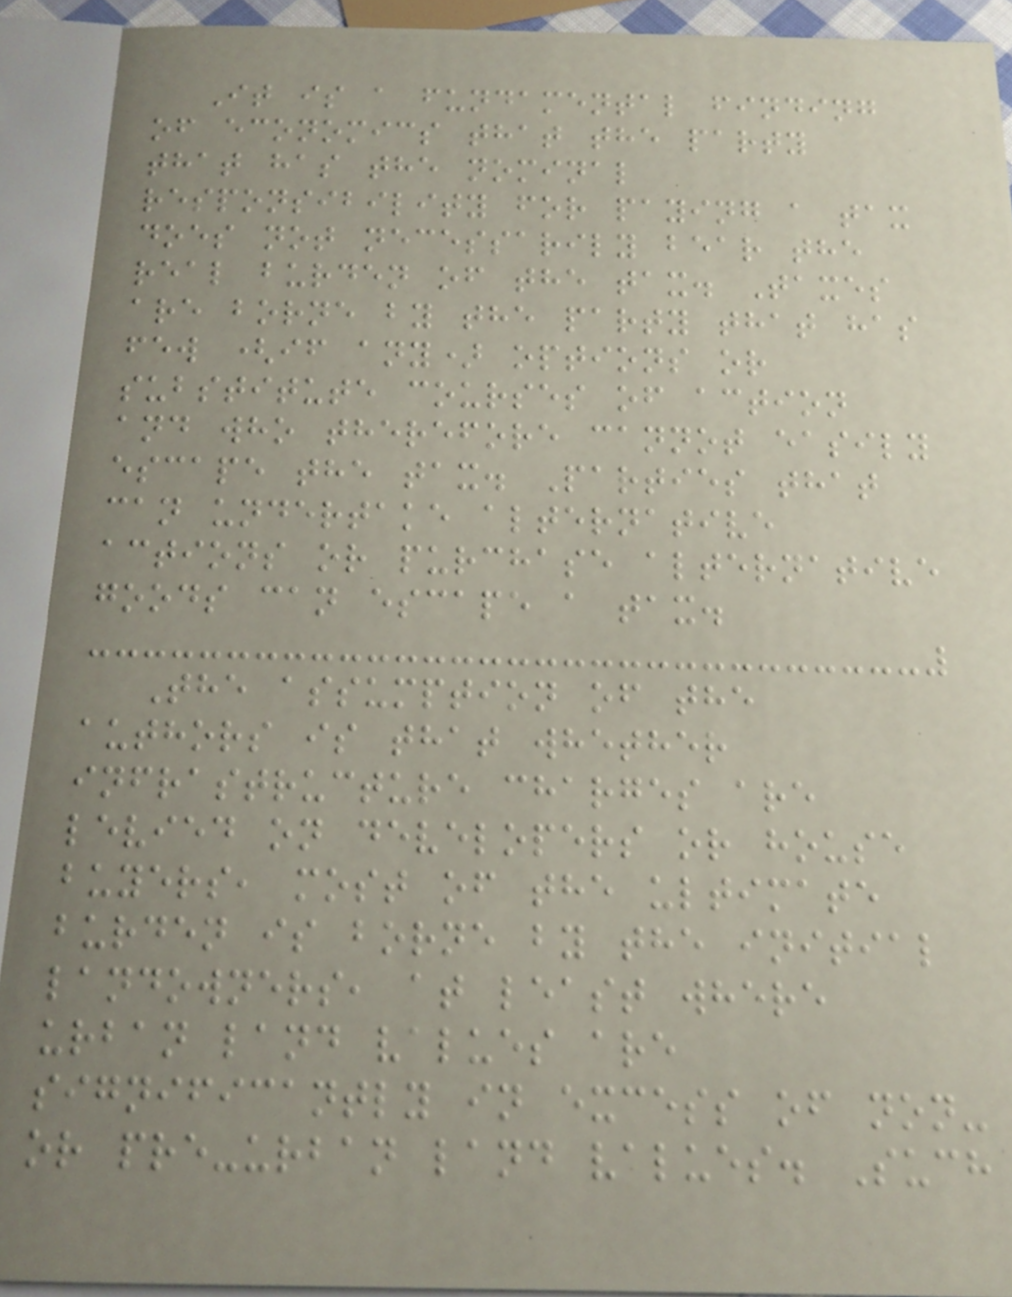It is a fundamental finding
of economics that the party
that has the nominal
responsibility for paying a tax
does not necessarily bear the
real burden of the tax. Taxes
are borne by the party that has
few (if any) options or
substitute courses of action
and who therefore cannot easily
escape the tax. Parties that
can undertake alternative
actions or purchase alternative
goods can escape a tax.
The assumption of the
authors is that whether
infrastructure charges are
levied on developers or house
buyers, most of the ultimate
burden is borne by the initial
landowners, at least where
urban land values are
significantly in excess of non-
or pre-urban land values. Such
